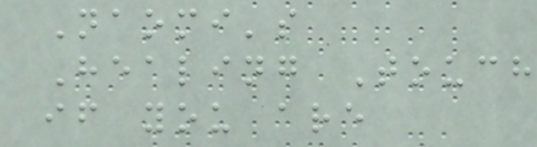Naomi's
Healing Touch
if you are
